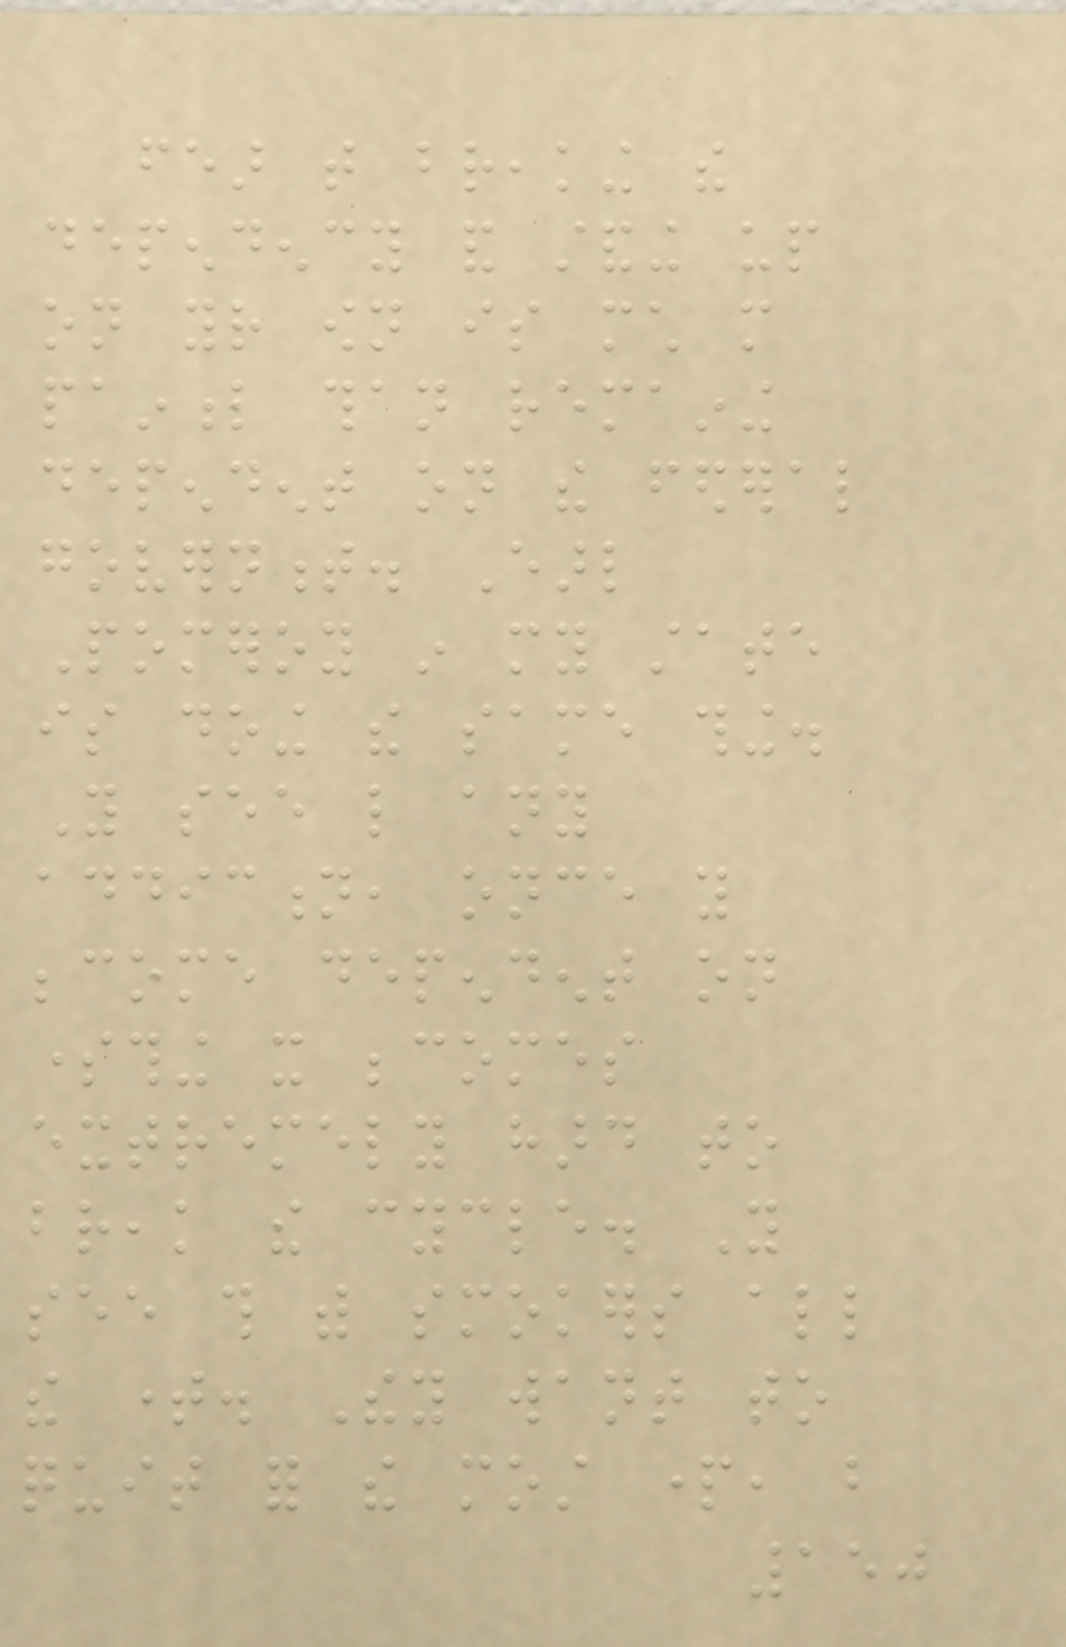fear that breaking the
dependency and standing up
on your own is much more
painful than remaining
dependent on the federal
government. Earl
Pomeroy in my state
is doing the same thing.
You see like any
addiction, once you
become dependent on
something it becomes
extremely hard to
break the cycle. You
see this with smokers all
the time. They want to
quit for the most part, but
150
